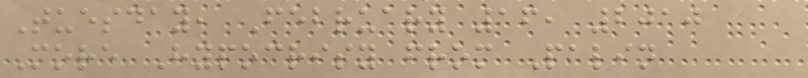Tuesday, February 16, 2010
More Hypocrisy from Palin
